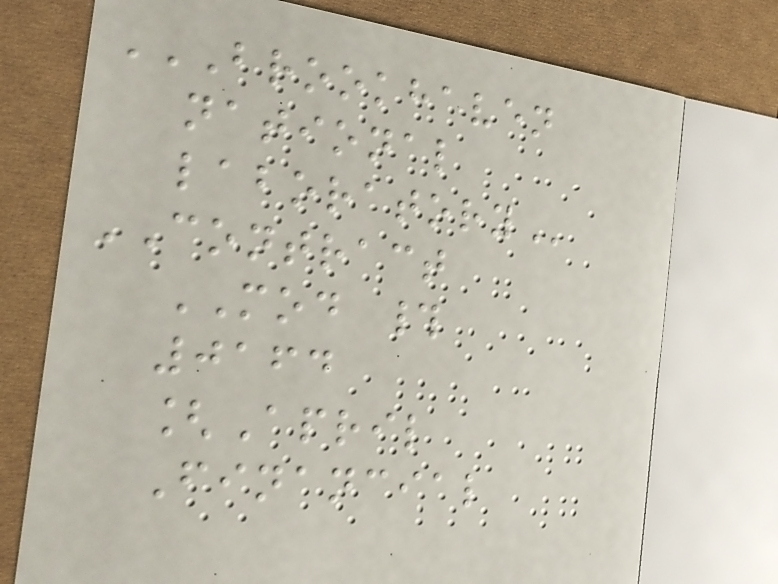BROOKHAVEN
NATIONAL
LABORATORY
CONTRACT
MOD #
0164
[April
Financial
